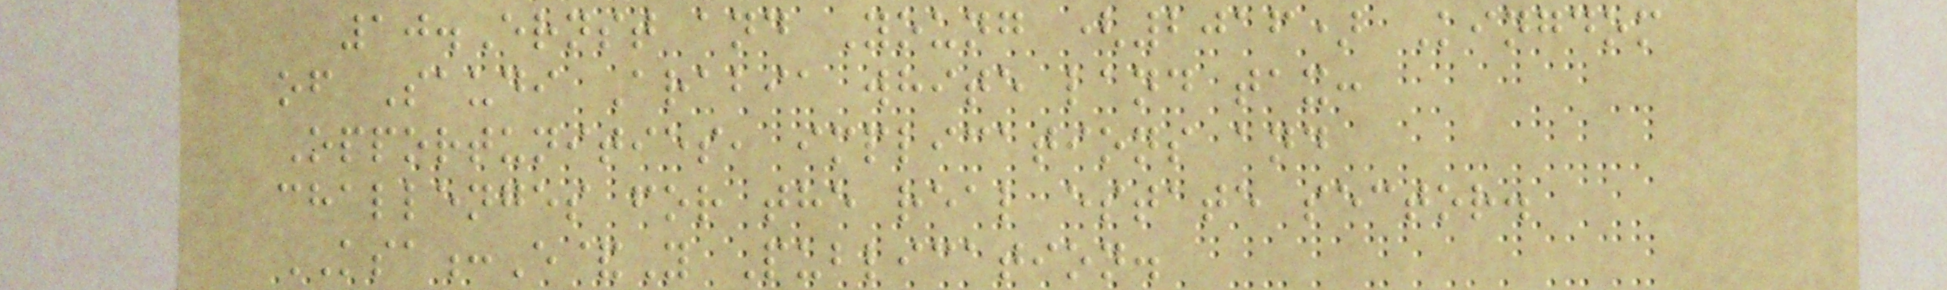10.Ernst and Young (2016) Kingdom
of Saudi Arabia white land tax:
Opportunities, implications and
challenges for the real estate sector.
KSA:E&Y Publication.
